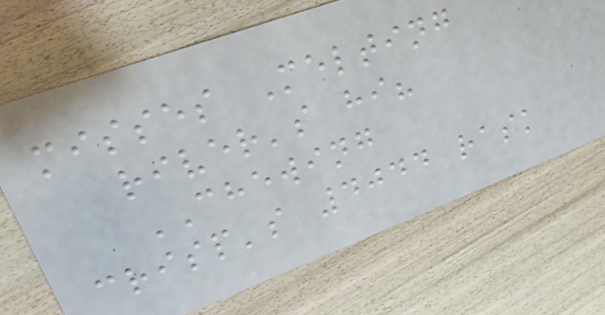misses Melting
river's hi?
CHEWING
crisp's 4044 rask
